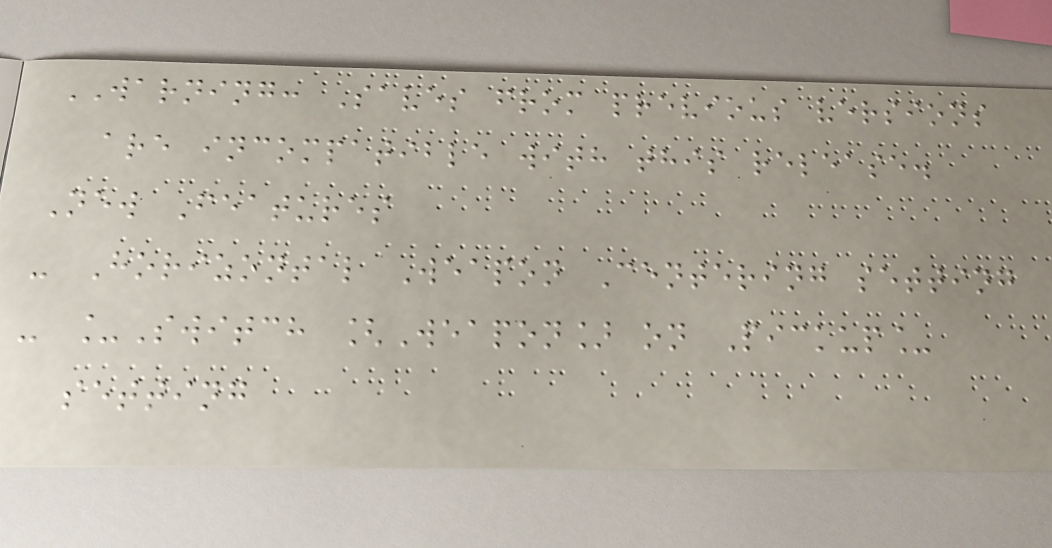WARNING: Saves from previous versions
are incompatible with this release.
New Features
- Horizontal Weapon Centering setting
- _Switch [Weapon] on Pickup_
setting
